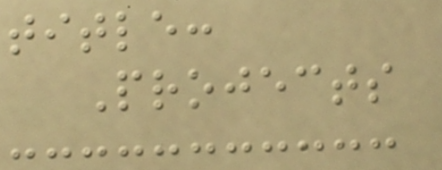title:
Projects
